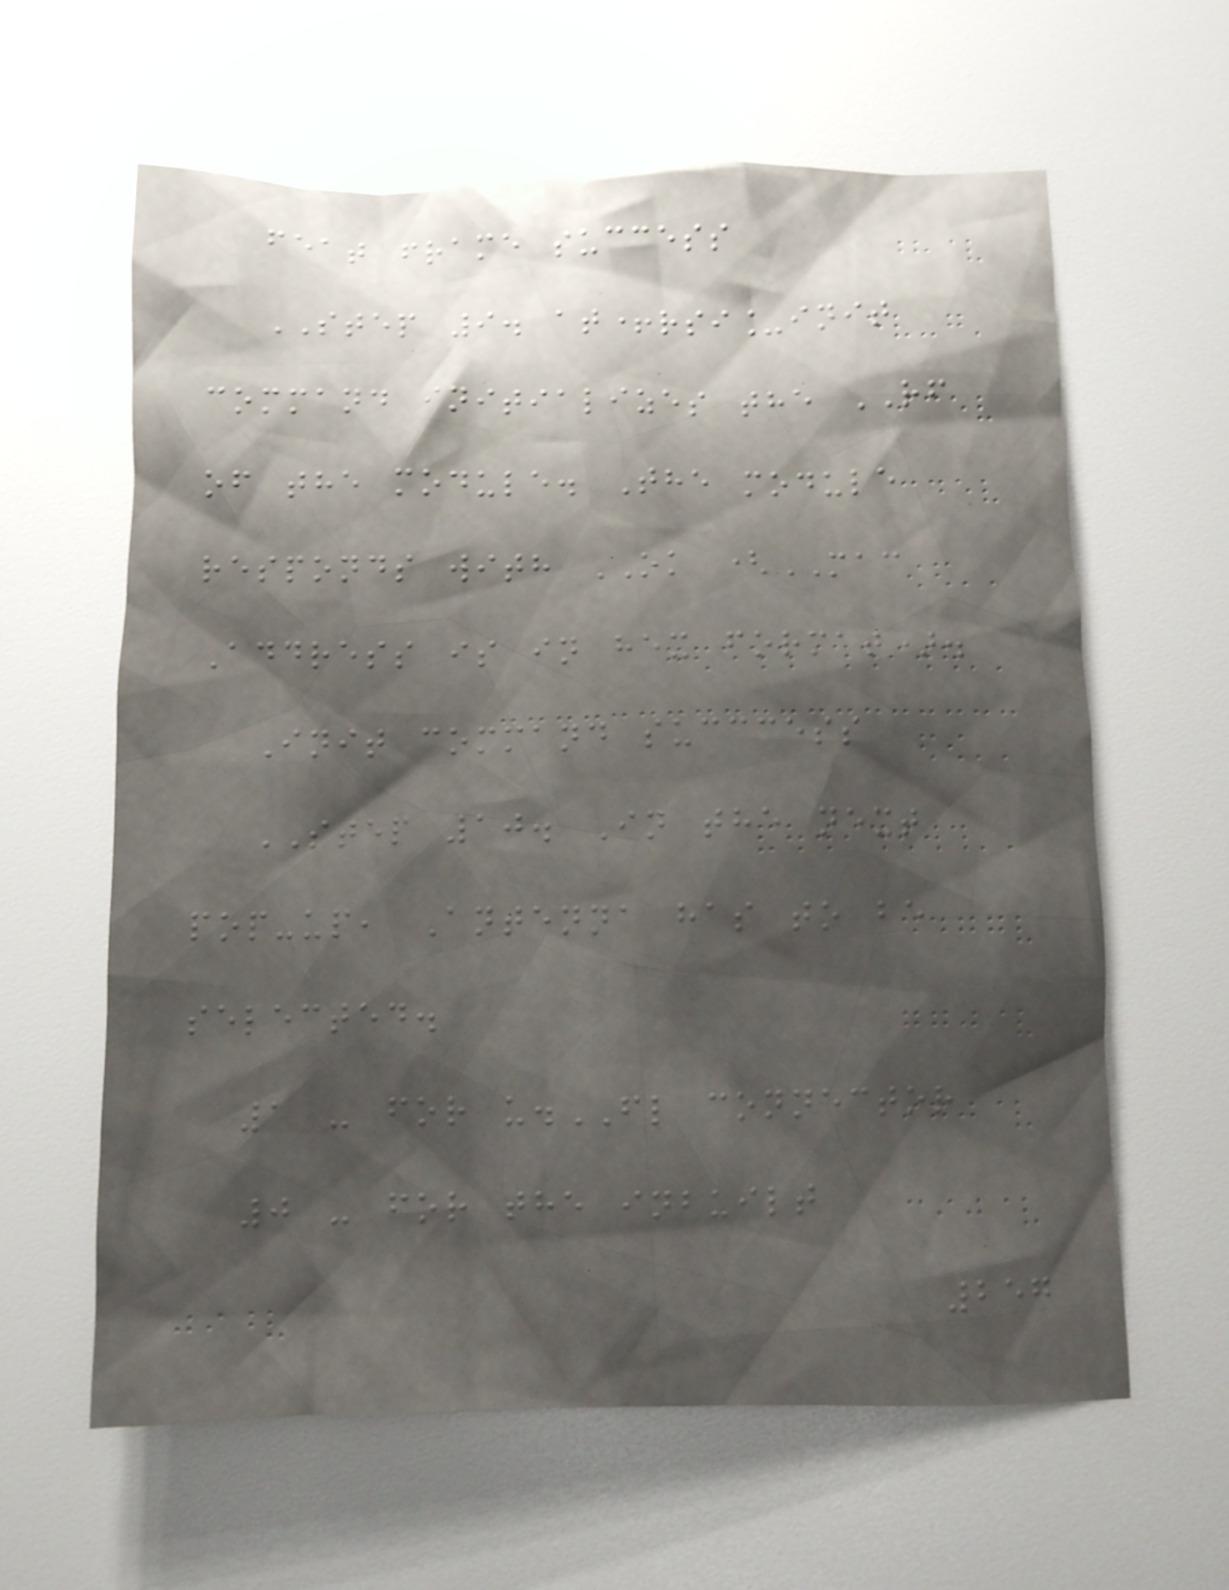feat frame success
STEP 9. at+rsi_init
command initializes the RF
of the module. The module
responds with OK (MAC
Address is in hex format).
Init command succcess
STEP 10. In the next
pop-up, Antenna has to be
selected.
1 - for u.FL connector
0 - for the inbuilt
257
